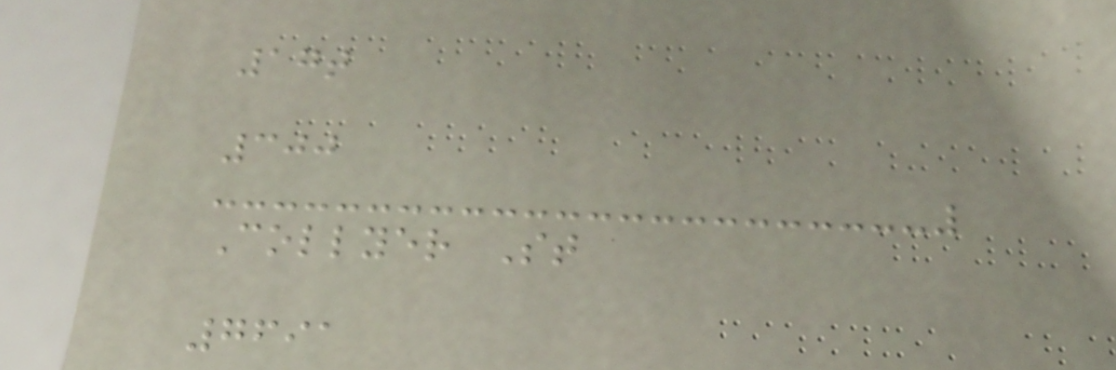17t
300
Collyer St
7691
